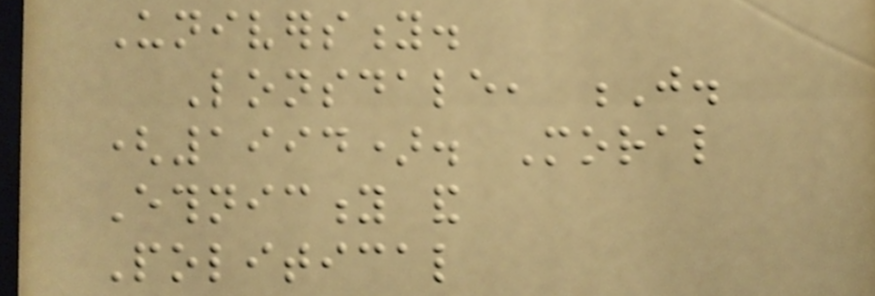University.
Lonsdale, J.
(1994). Moral
Ethnicity and
Political
